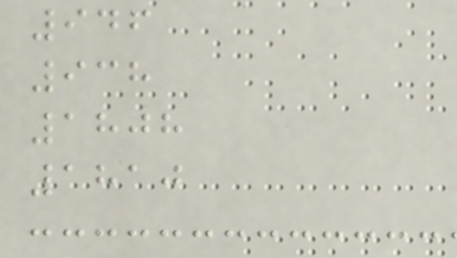946
938
1808
1810
